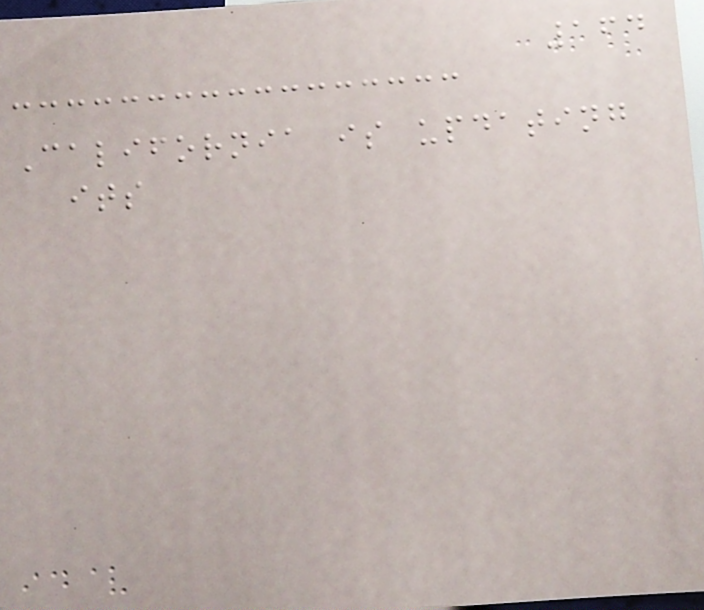164
California is updating
its
